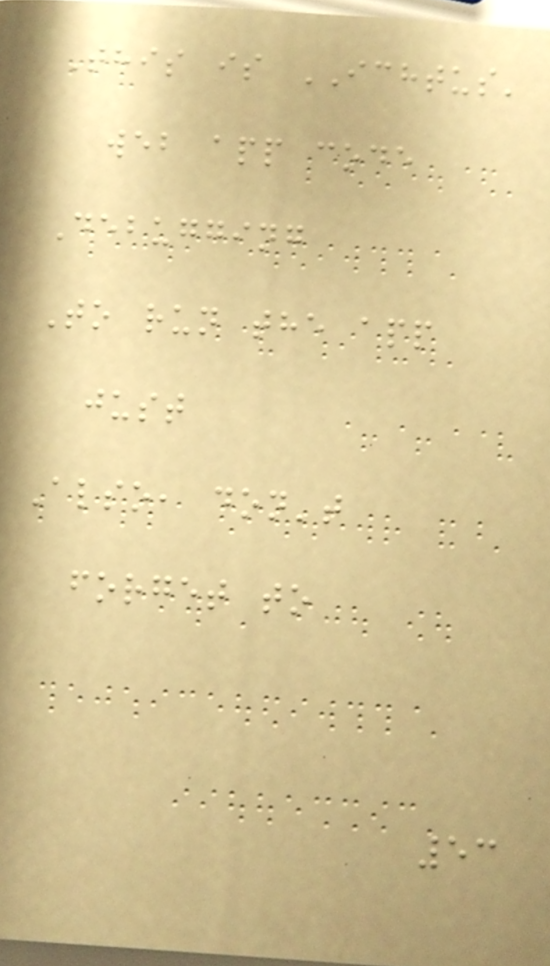This is ICHTUS'
web app code
Debugging
To run the app
just
Also, don't
forget to
53
